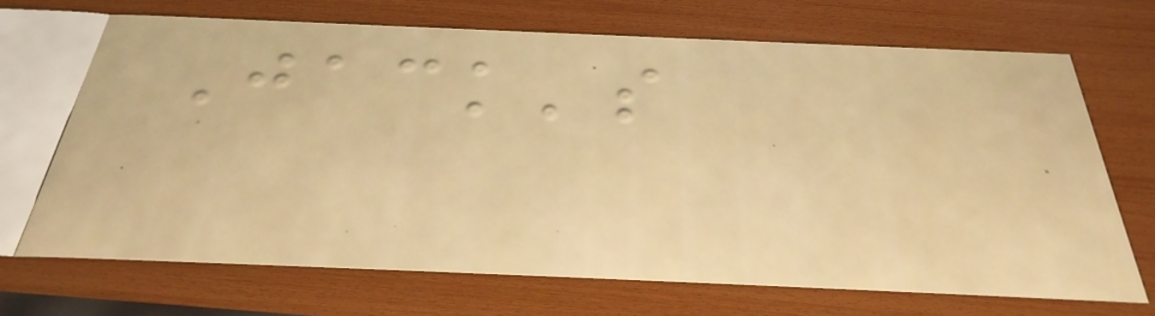Jack's
